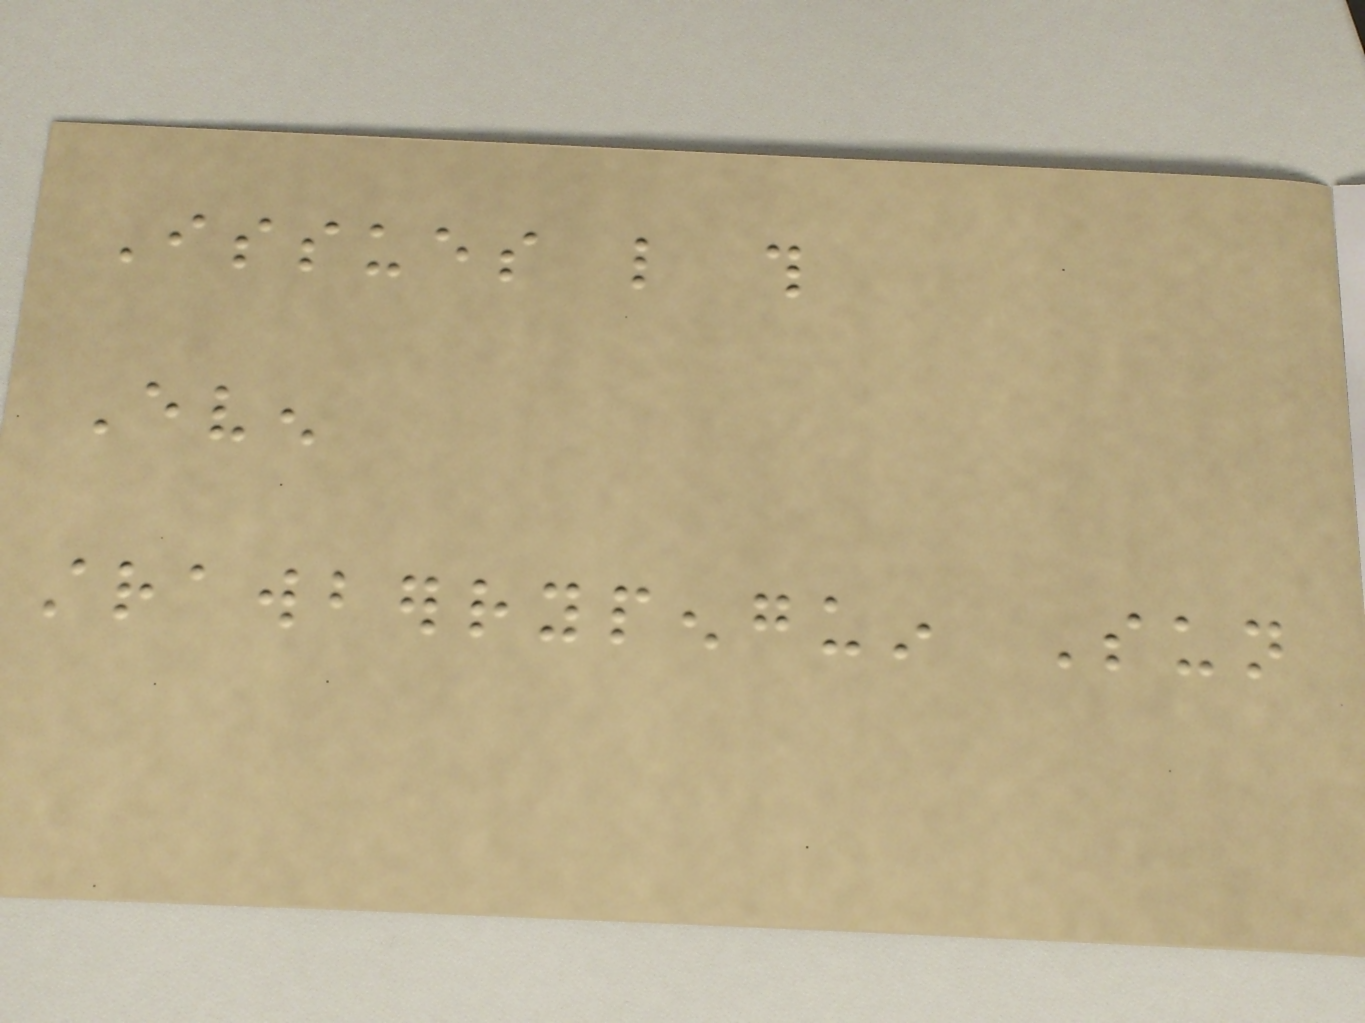Issues like this
Even
strawberrypenguin Sun
